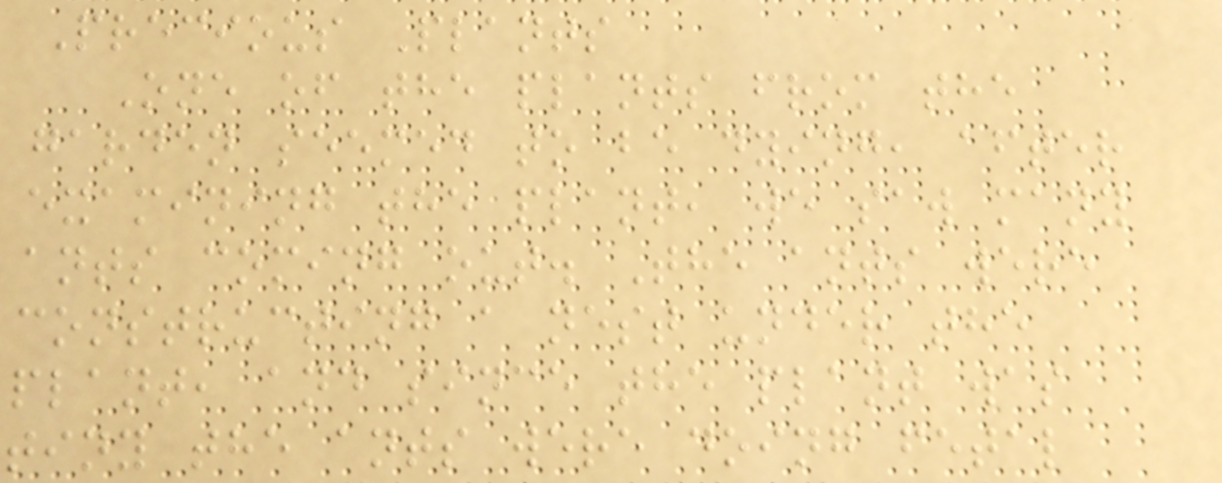Precious Plants
One of the plants from the
garden seemed to be dying, after
examining the plant, we saw many
ants coming out. The ants were
constructing a nest under the
plant, and since the plant was
tiny the ants were doing fetal
